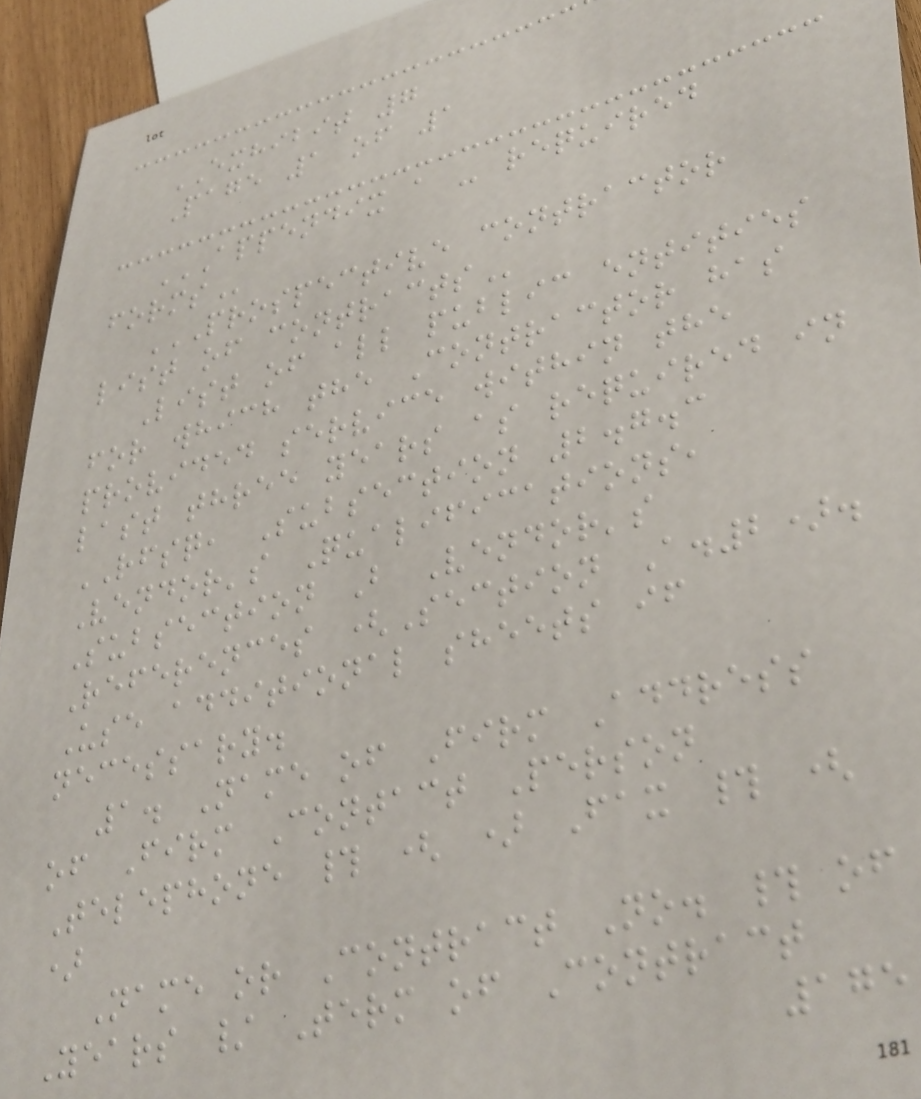EXHIBIT 7
Page 1 of 1
APPENDIX A - REQUIRED
FORMS
PROSPECTIVE CONTRACTOR
LIST OF CONTRACTS
List of all public entities
for which the Contractor has
provided service within the
last three years as required in
RFSQ, Subsection 2.7.3
Vendor's Qualifications,
Subsection B Vendor's
References (Section A.2).
Use additional sheets if
necessary.
1. Name of Firm Address
of Firm Contact Person
Telephone # ( ) Fax # (
)
Name or Contract No. # of
Years / Term of Contract
175
